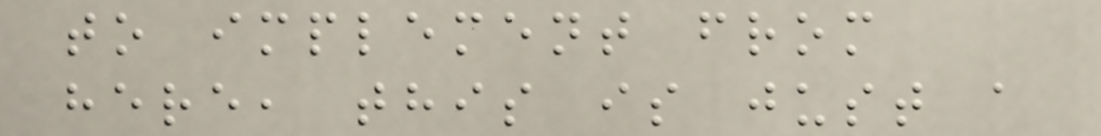to implement from
here, this is just a
